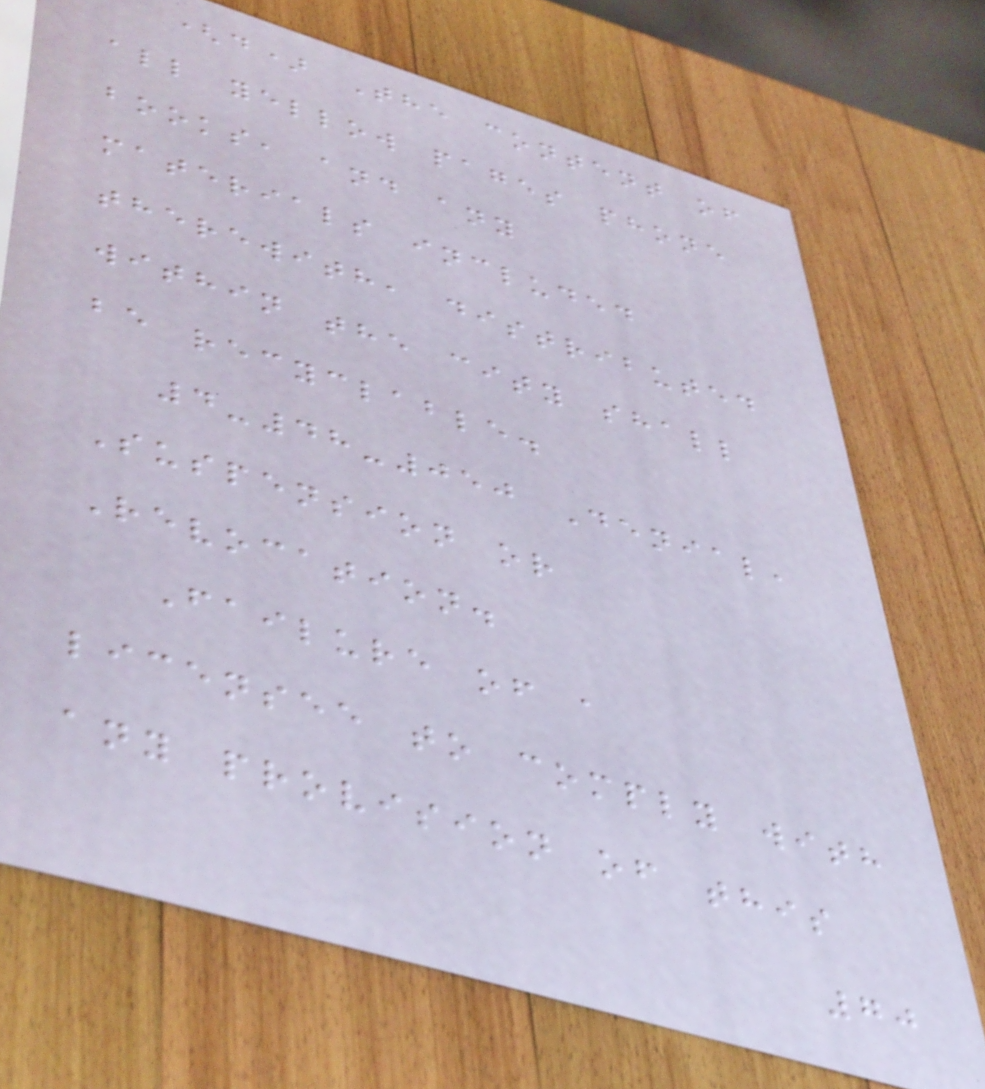(d) The content of
all yellow pages phone
books, and any
materials included
therewith, distributed
within the city shall
be recyclable.
4-48-050 Denial,
Suspension or
Revocation.
Failure of a
licensee to comply with
any provision of this
70
